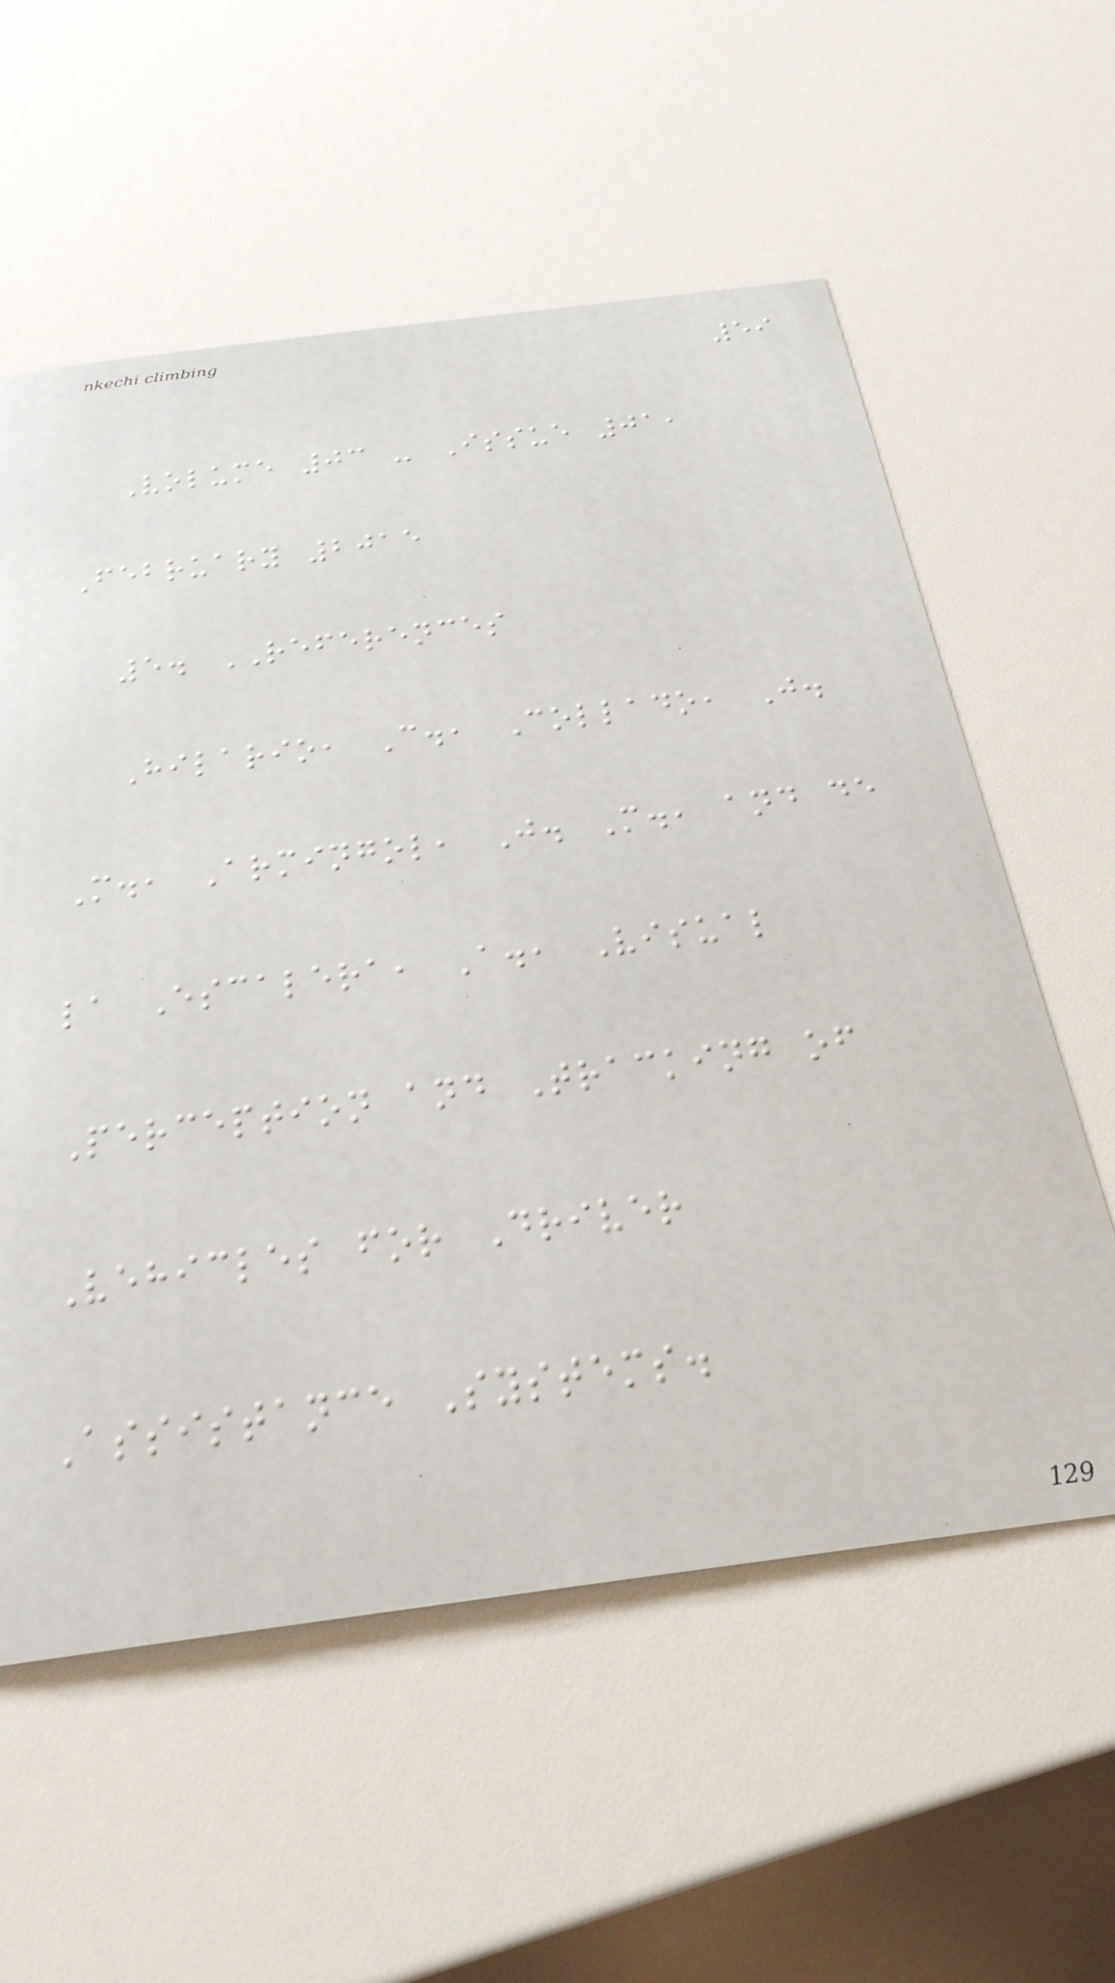59
Volume 03 - Issue 01,
February 2015
5. REFERENCES
Hilario, C., Collado, J.
M., Armingol, J. M., and de
la Escalera, A., Visual
Perception and Tracking of
Vehicles for Driver
Assistance Systems.
